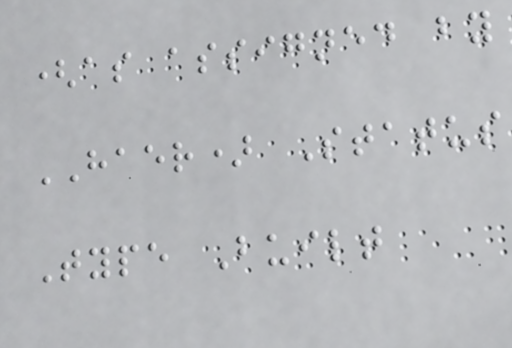(as assigned by
HAER) Status
Type Built
